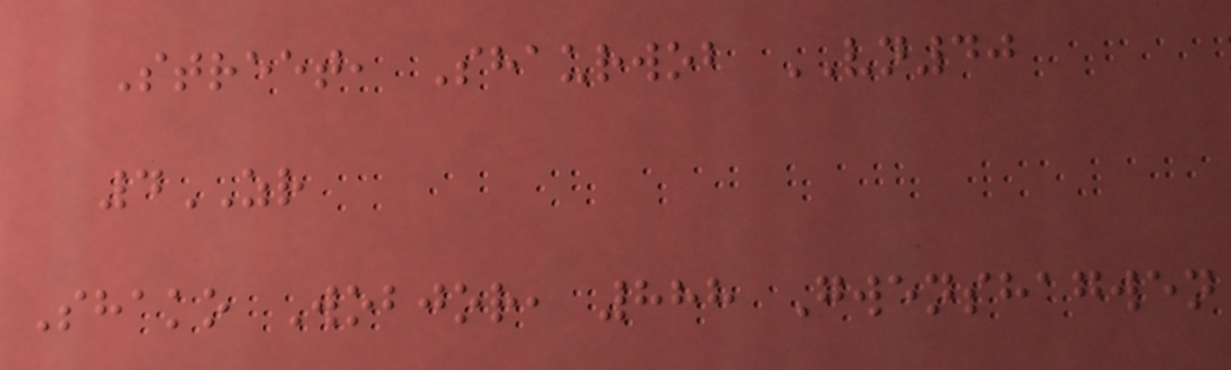Street, Shaurwob VN40
4ZR
Shako Wobjor, 888 Gwenshagwen
